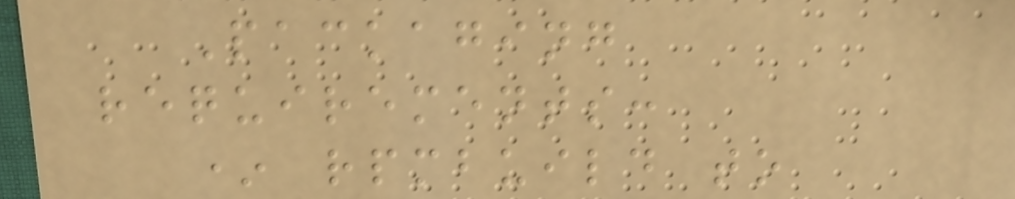Packaging
requirements:
* rpmbuild to
